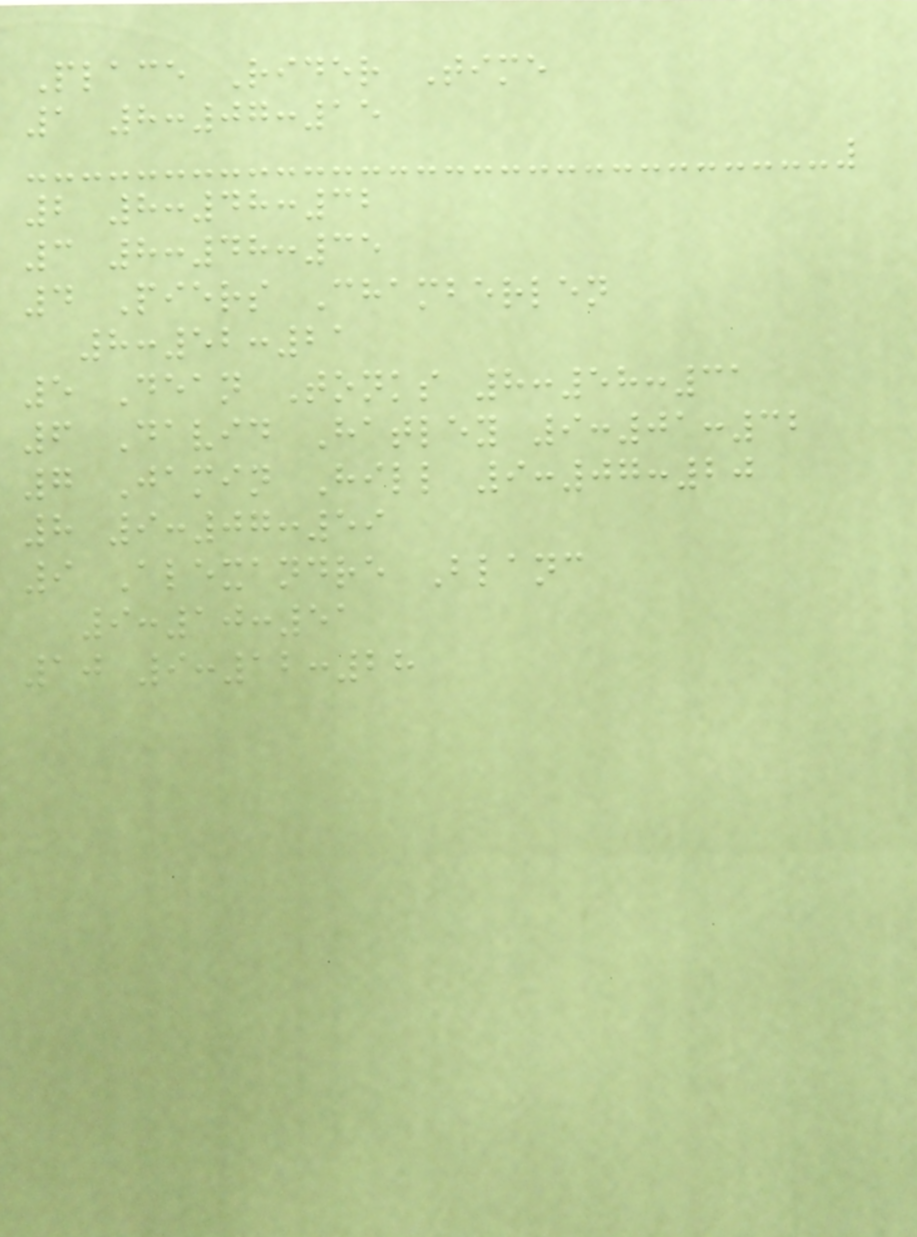Place Rider Time
1 8:07:15
2 8:48:32
3 8:48:35
4 Piers Chamberlen
8:52:21
5 Dean Tonks 8:58:31
6 David Hatley 9:01:32
7 Jamin Hill 9:07:20
8 9:07:59
9 Alexandre Blanc
9:10:51
10 9:12:28
